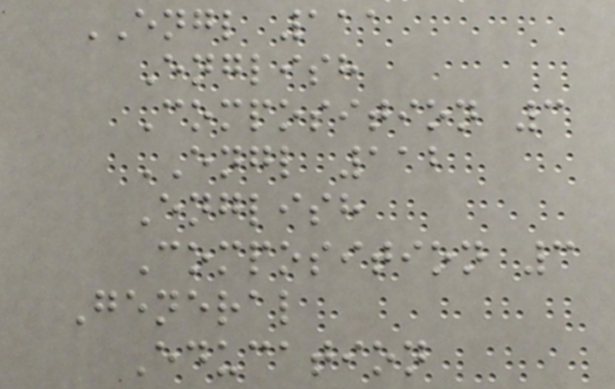ENGL 111
English
Composition 3
ENGL 112
English
Composition 3
General
Education
